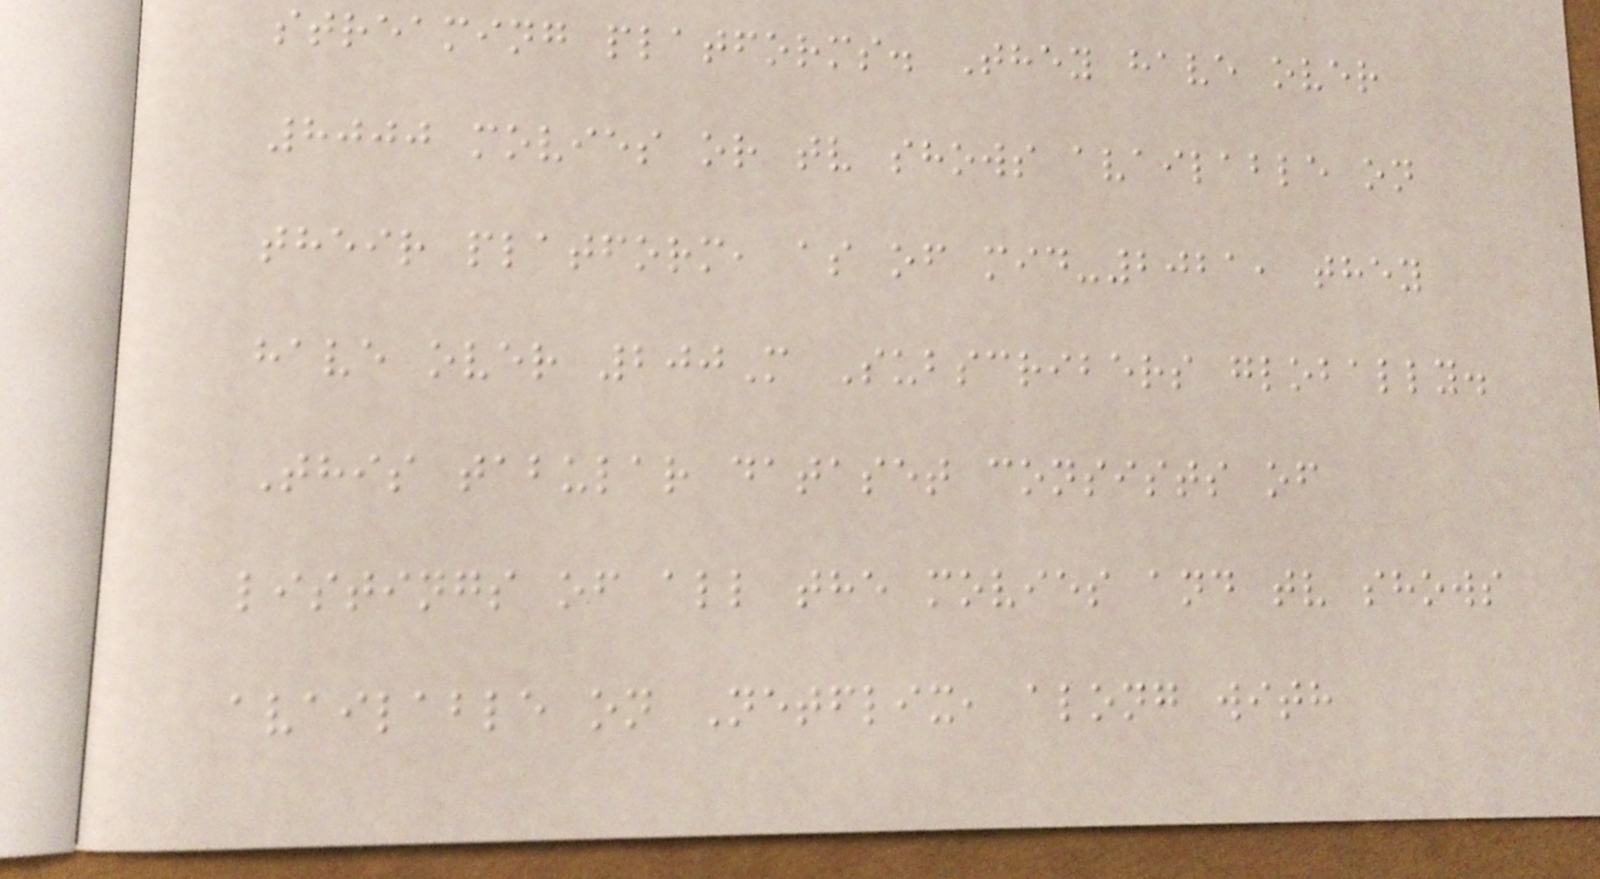streaming platforms. They have over
8000 movies or tv shows available on
their platform, as of mid-2021, they
have over 200M Subscribers globally.
This tabular dataset consists of
listings of all the movies and tv shows
available on Netflix, along with
